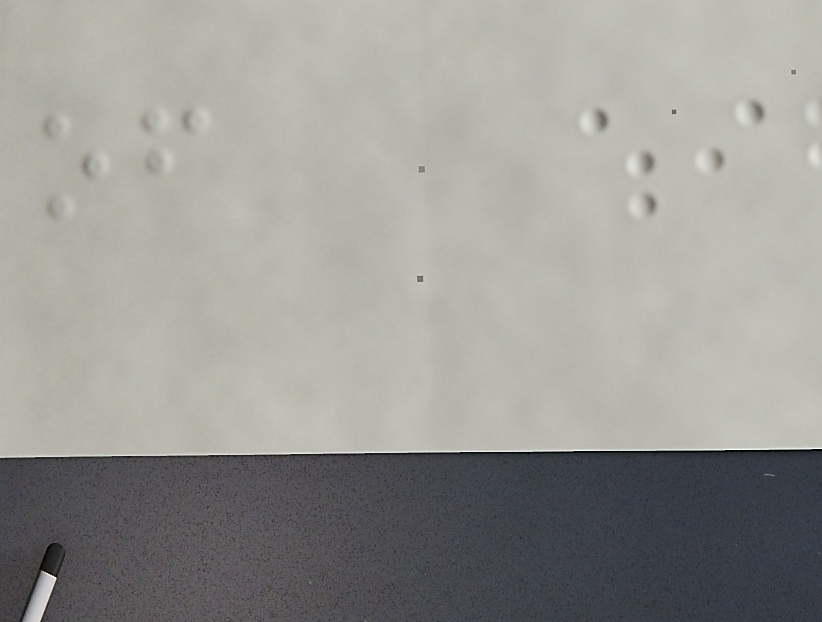of
